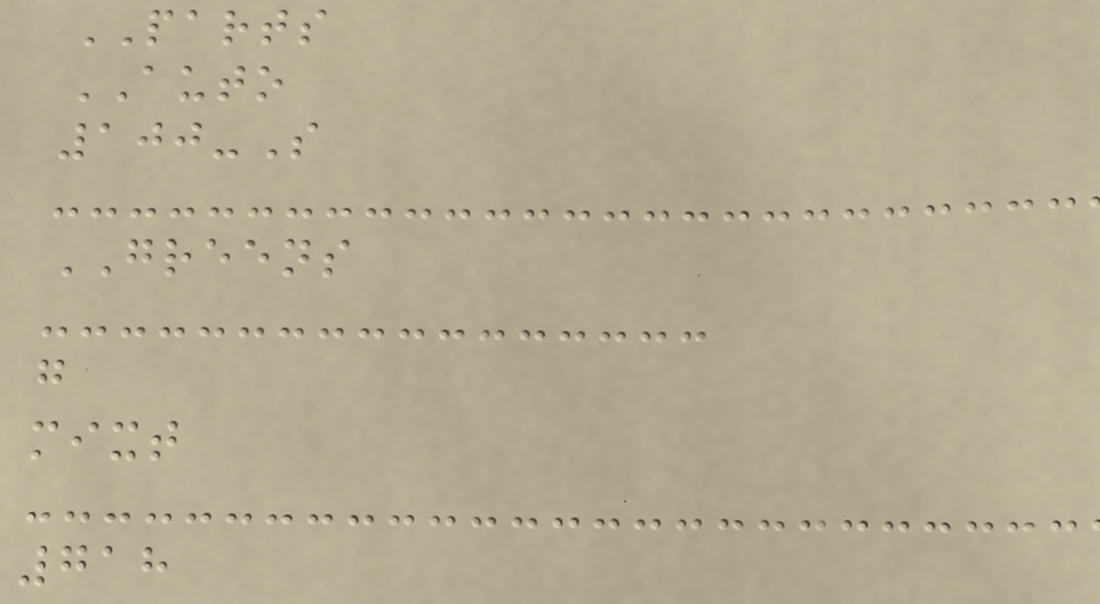PARTS
AUTO
100-S
GREENS
g
mixt
718
